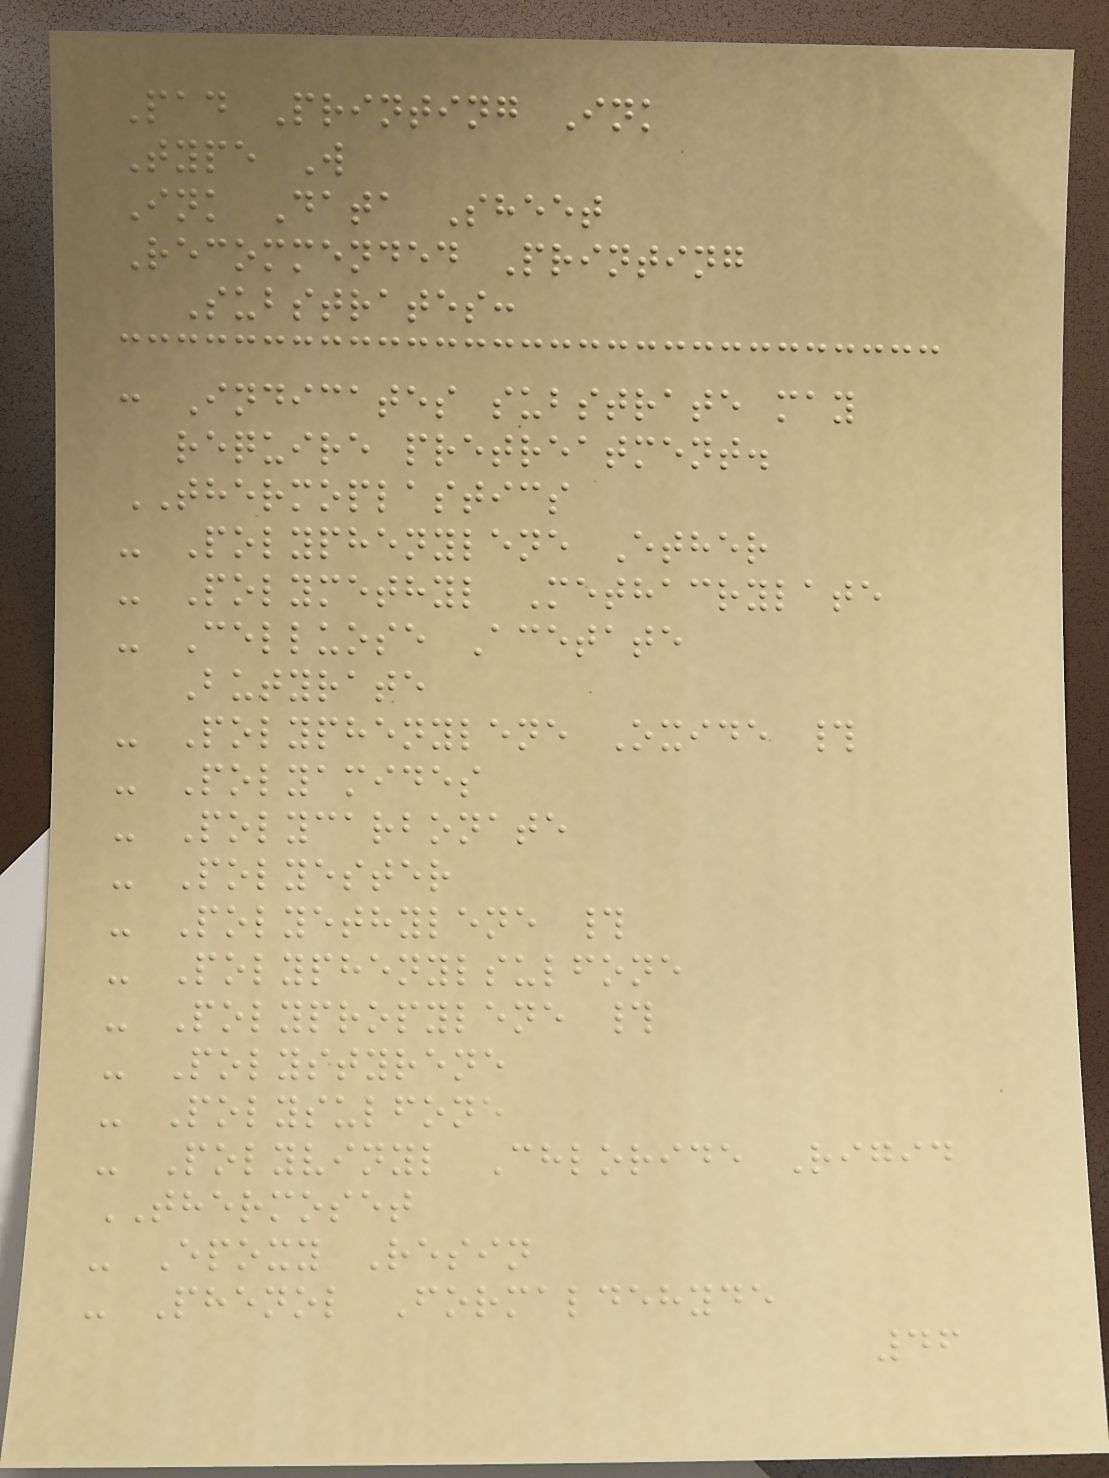Pad Printing Ink
Type W
Ink Data Sheet
Recommended Printing
Substrates:
: Indicates substrate may
require pretreatment.
THERMOPLASTICS
- Polyphenylene Ether
- Polymethyl Methacrylate
- Celluose Acetate
Butyrate
- Polyphenylene Oxide #
- Polyamides
- Polycarbonate
- Polyester
- Polyethylene #
- Polyphenylsulfone
- Polypropylene #
- Polystyrene
- Polysulfone
- Polyvinyl Chloride Rigid
THERMOSET
- Epoxy Resin
- Phenol Formaldehyde
46
